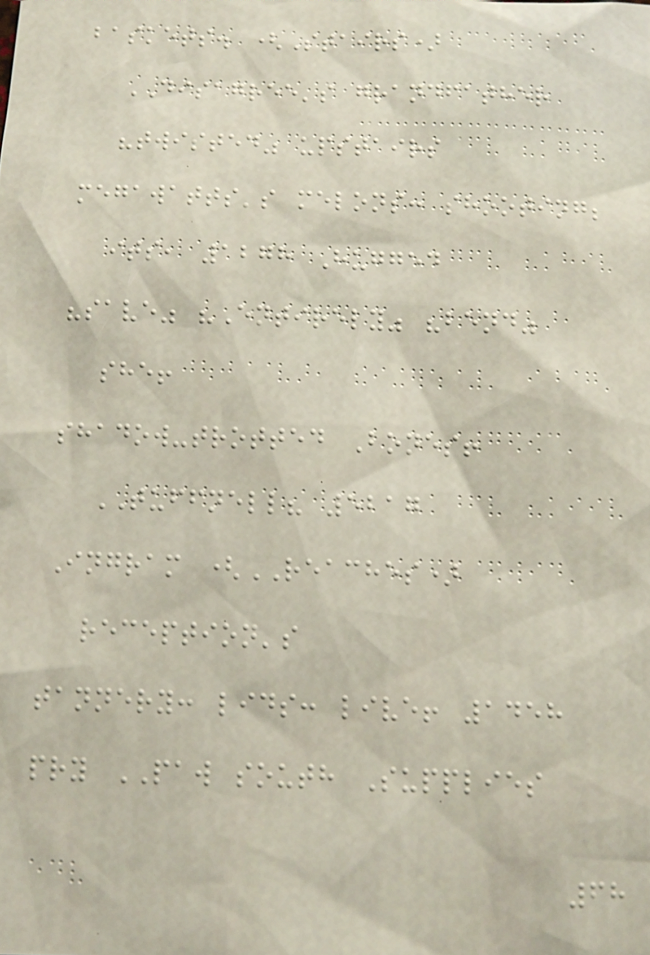baskets. (Stairs)
DISAGREE's grandfather
"twisted" upstairs
megawatts's melons: shooting;
its, 1278 Hugged
"save" "Entirely" "bend"
she!
shadow-trotted Bones!
TUFFNELL? 5217
Ingram (REACHES)
reception's
tannery: lids: live! 1458
pry PAW south Supplies
68
